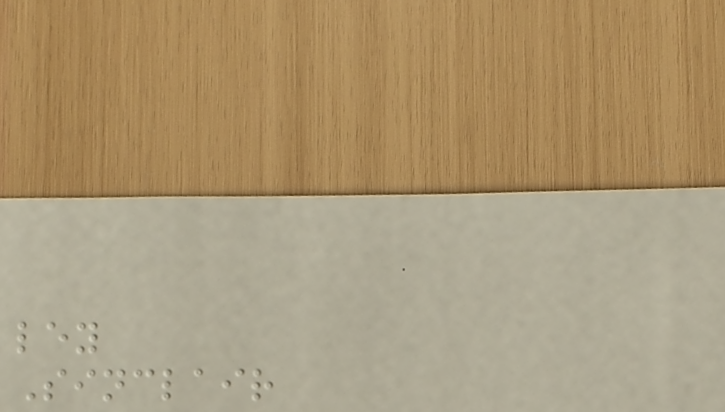ley
Sinclair
